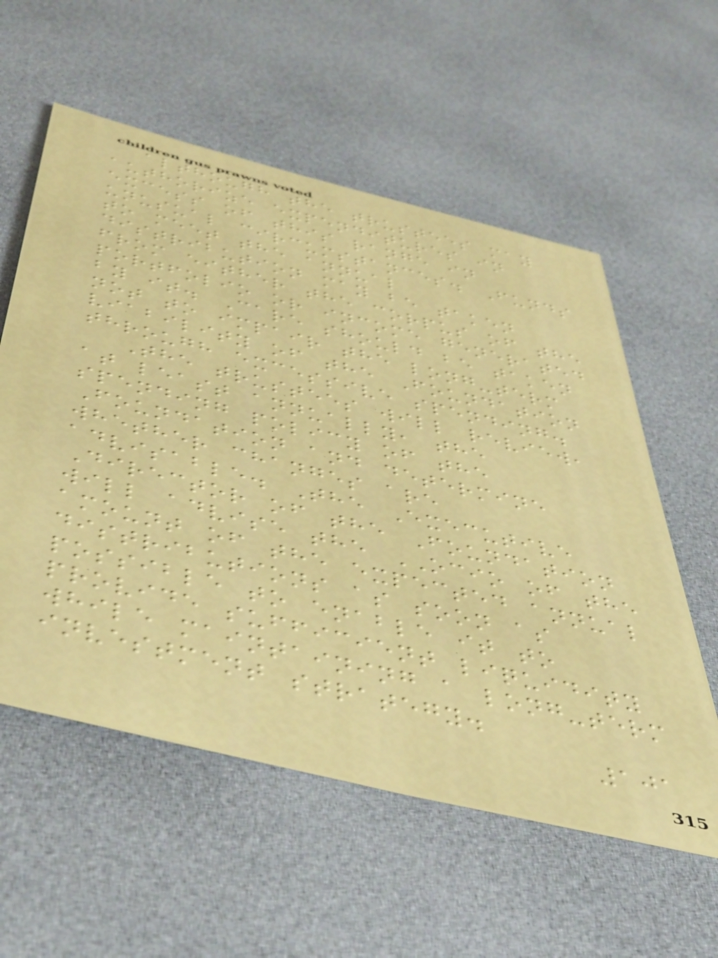although the trustees may
authorize expenditures in
excess of this range in
unusual circumstances. Funds
to meet the annual
distribution may be taken
from either the corpus of the
portfolio or income generated
by it. Care should be taken
not to impair the long-term
viability of the Foundation
through excessive spending.
The trustees will review,
at least annually, the
spending policy of the
Foundation and determine
whether changes are
advisable. The Executive
Director of the Foundation
will advise the OCIO of the
amount of the expected annual
distributions as soon as
possible to enable it to
provide sufficient liquidity
while maintaining a long-term
investment strategy.
101
